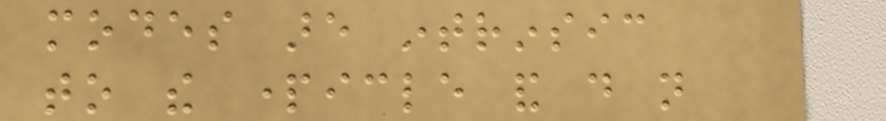modes are intrinsic
to the particle and do not
